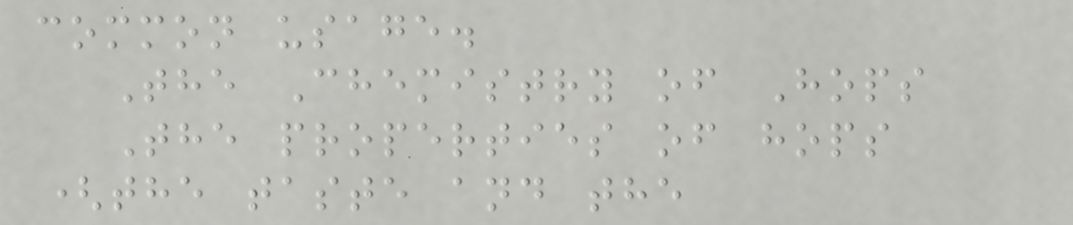common usage.
The Chemistry of Hops
The properties of hops
(the taste and the
